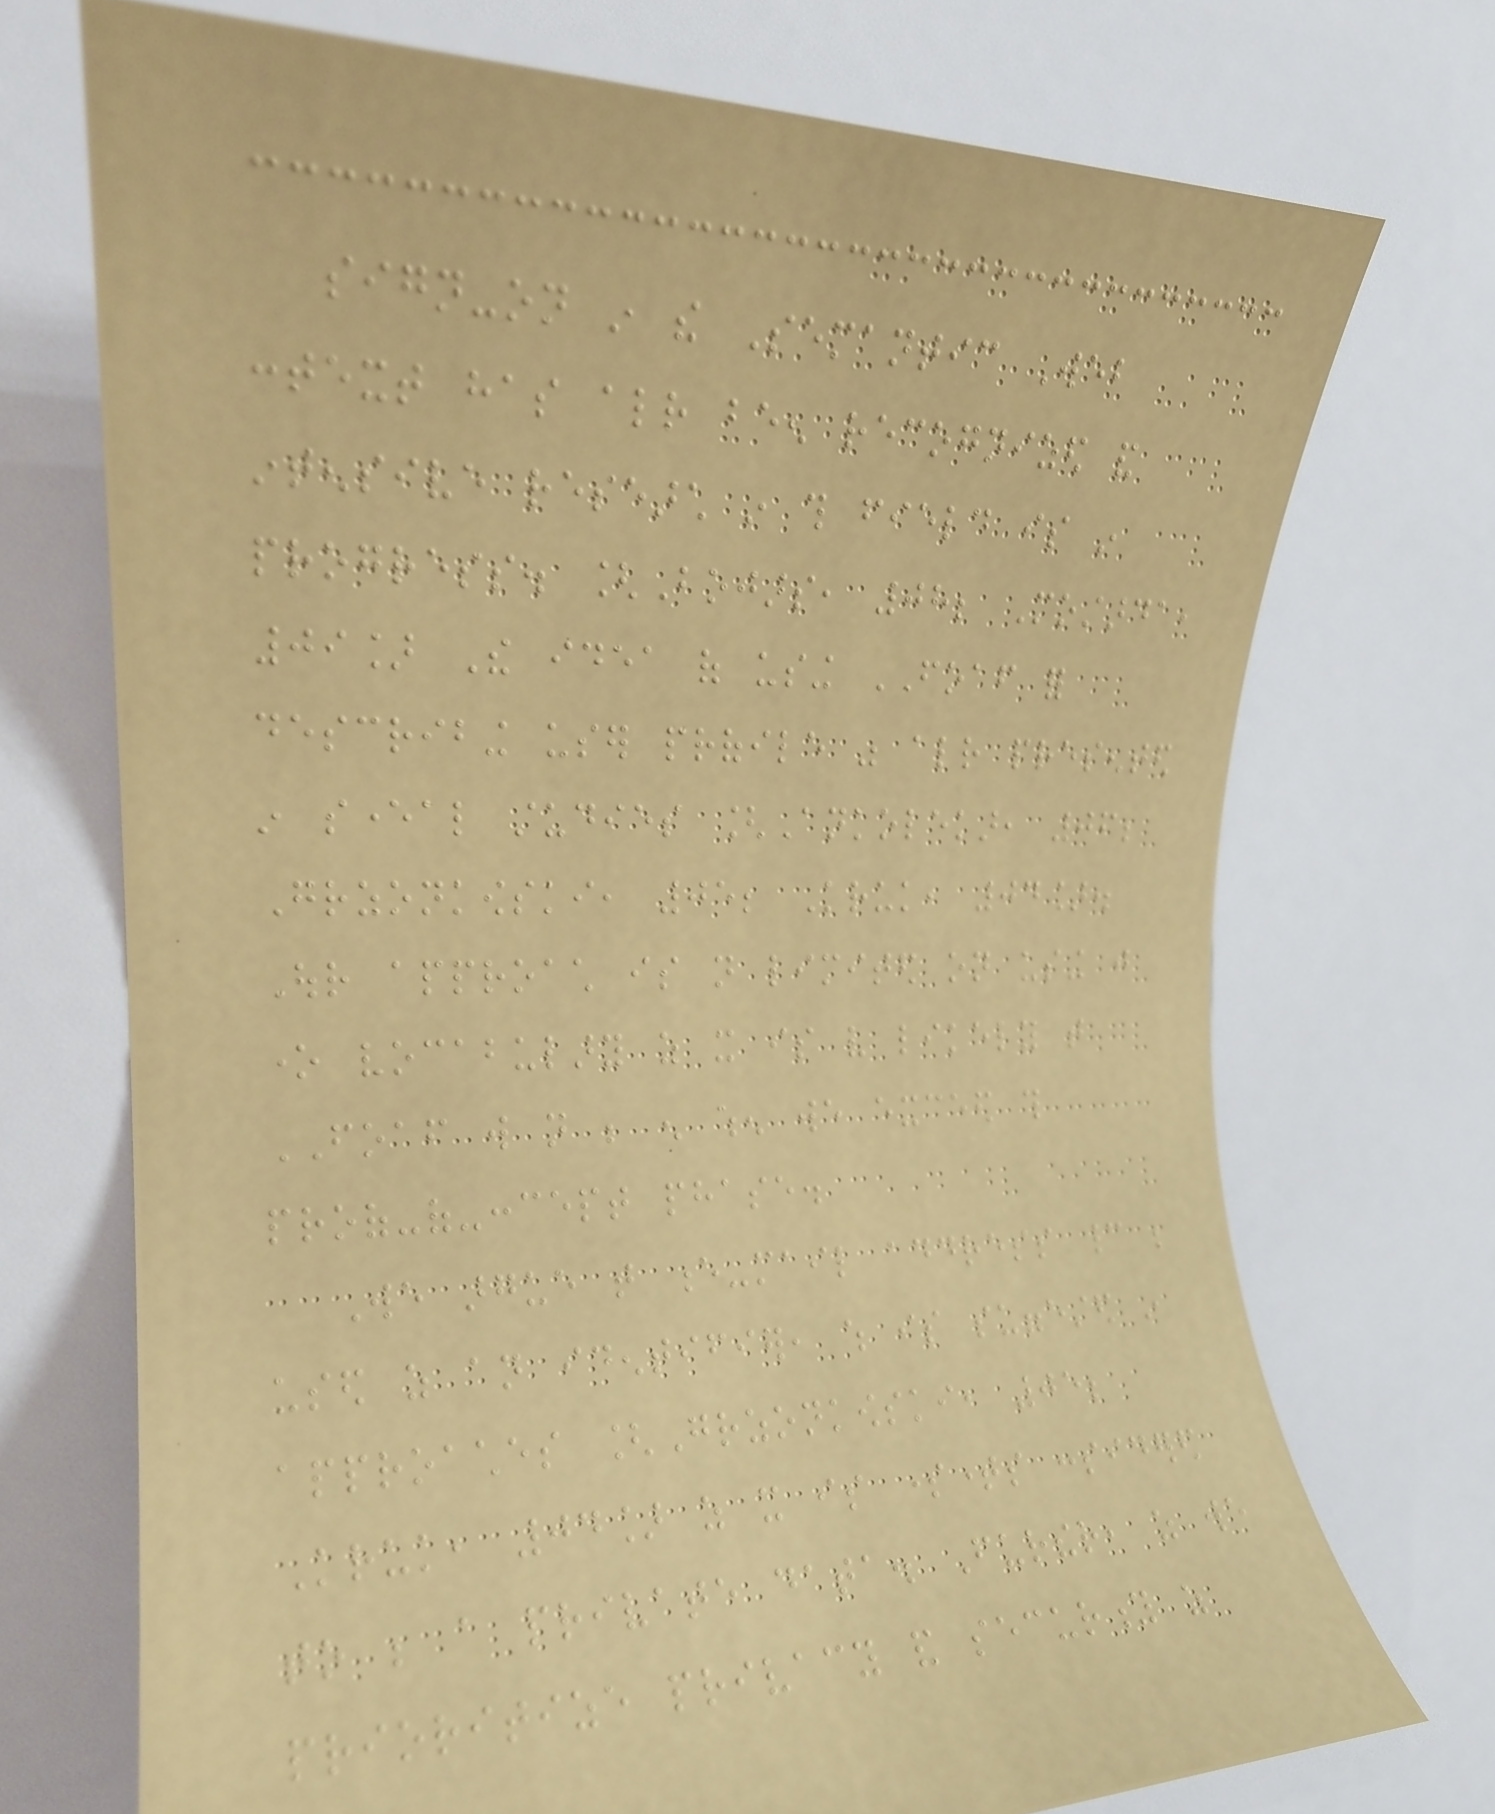sign-on in the Semantic Web
context has already been recognized and
intensive research in this field is in
progress. [Bojars, 08; Mostarda,
09] The idea of using FOAF for
describing user profile was already presented
in several studies [Ankolekar, 06;
Grzonkowski, 05; Kruk, 04].
Our approach is not limited on using just
one vocabulary as it is very likely that
FOAF will not be enough when we exceed this
proof-of-concept phase.
We argue that e-mail address cannot be
used as an identifier, which is suggested in
approaches [Grzonkowski, 05;
Kruk, 04] as it is sometimes considered
to be a private data. Further, as we
prioritize privacy and security as
